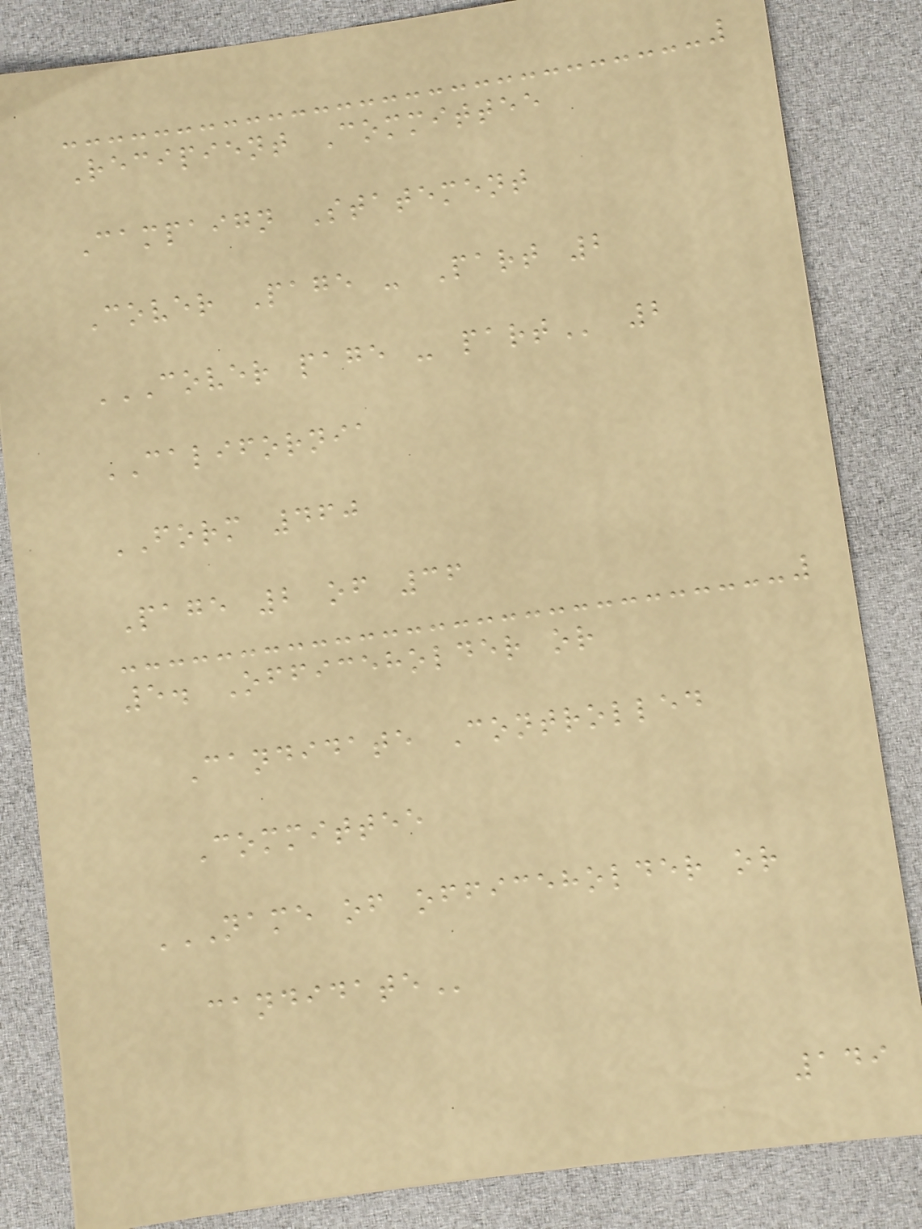Recipient Committee
Campaign Statement
Cover Page - Part 2
COVER PAGE - PART 2
CALIFORNIA
FORM 460
Page 2 of 36
5. Officeholder or
Candidate Controlled
Committee
NAME OF OFFICEHOLDER OR
CANDIDATE
149
